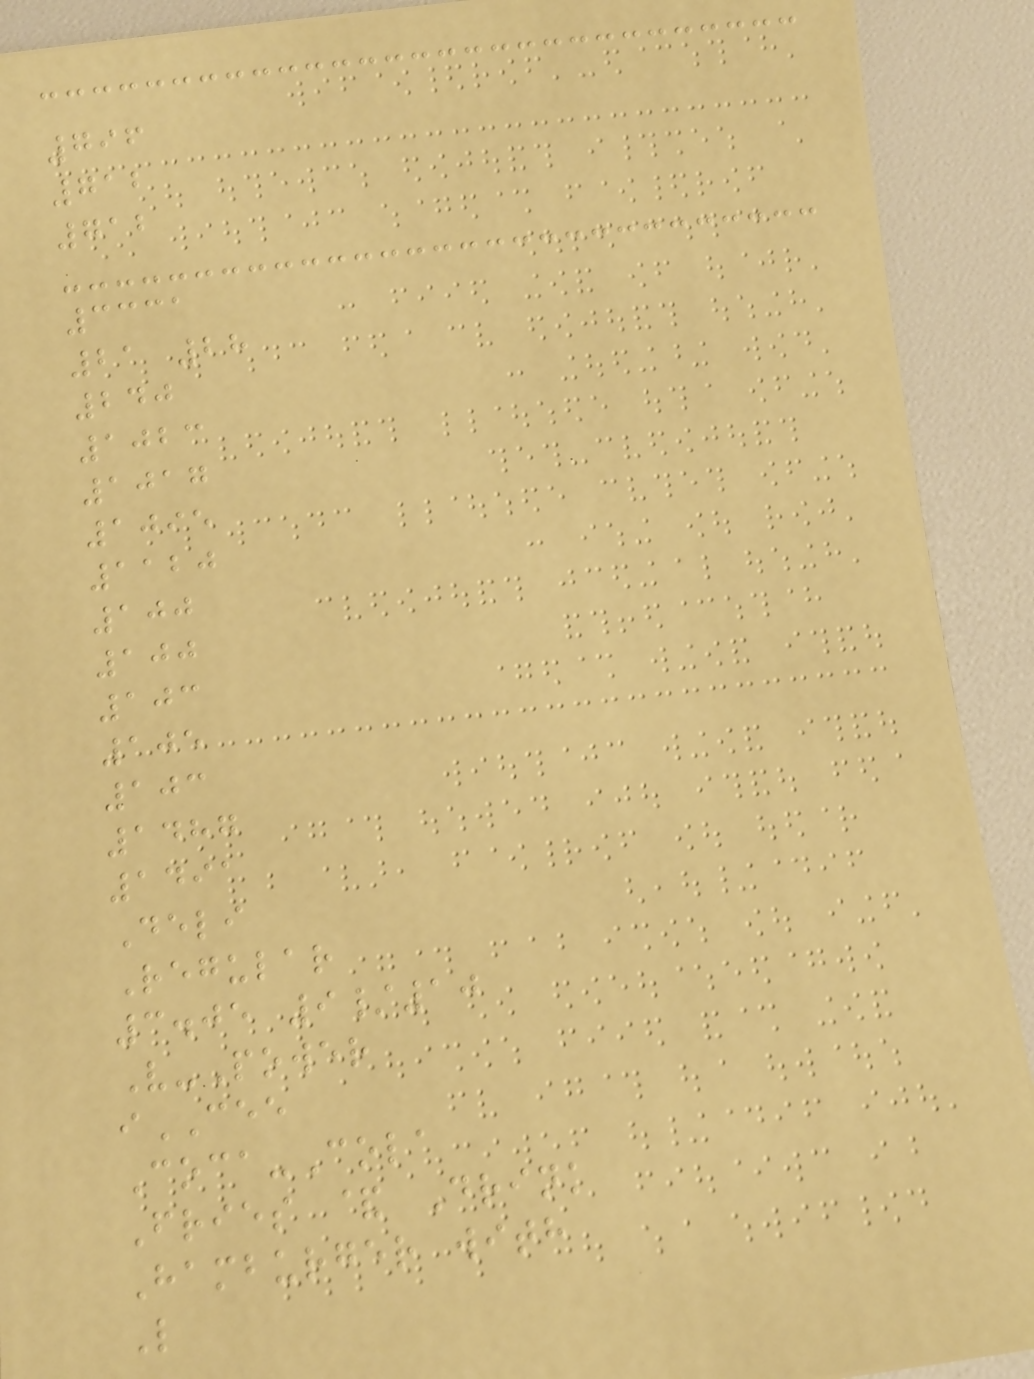796
712
712
3331
21 28
240
1023
1017
1095
1120
100
100
103
105
103
1487
1491
Deli
Regular
3.05 9/10
V-Power
iCEE
Coca-Cola
Fries & Drink
Hamburger with
L
